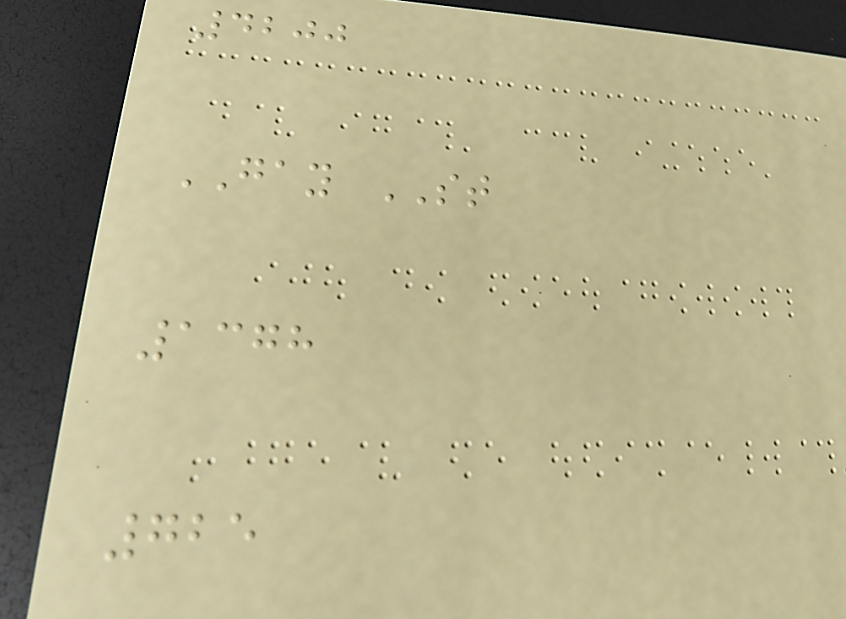4200
GAY ST
1378
725
